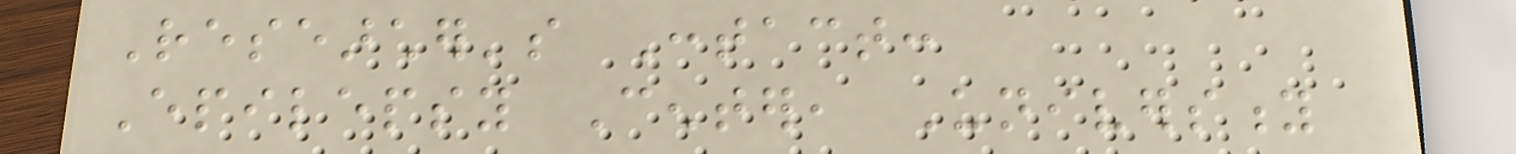Researcher's Contact:
Epilepsy Center, University
